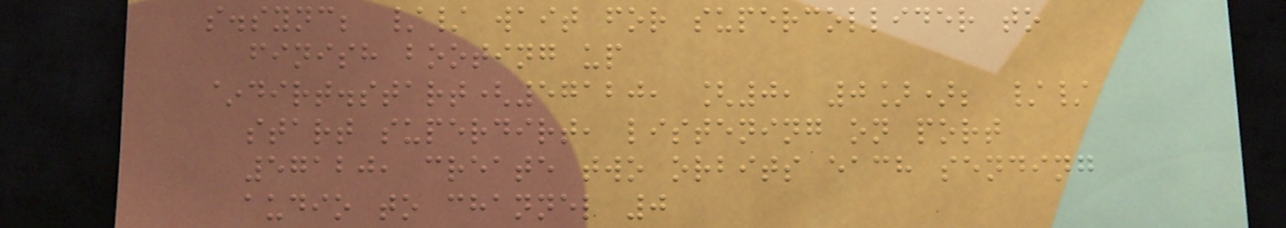s.sync; // wait for supercollider to
finish booting up
~dirt.start(57120, [0, 0]); //
start superdirt, listening on port
57120, create two orbits each sending
audio to channel 0
